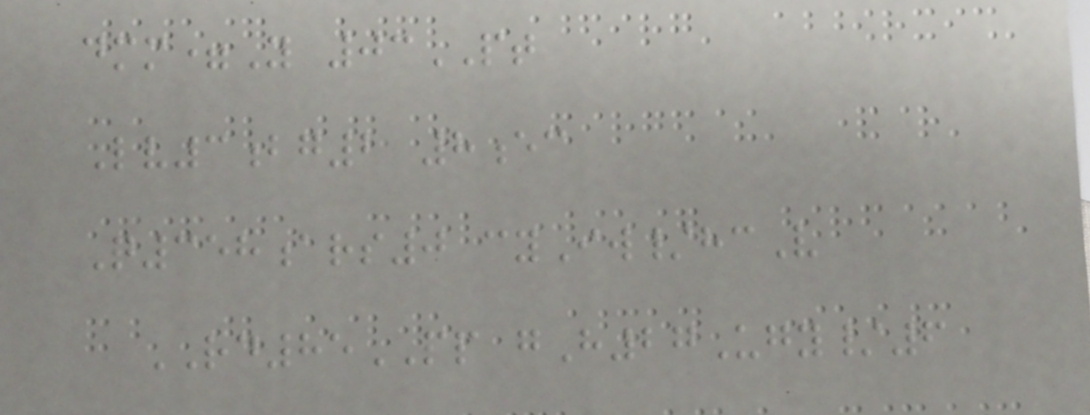dmm=Y 03PT
Lv3bg2 8ec
Q358ars0 cyIw/hcV
RD85PP gH27Ugy/6
